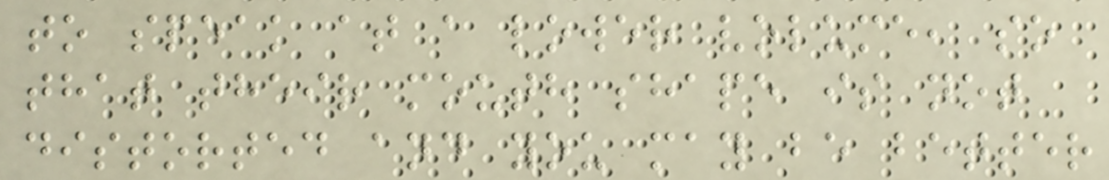to speak at a lower volume, so
that their mouth shape is not
distorted and you may be better
